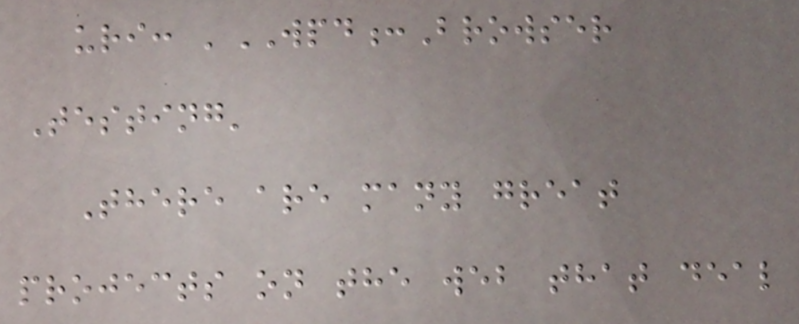uri: 'WPD:Browser
Testing'
There are many great
projects on the web that deal
